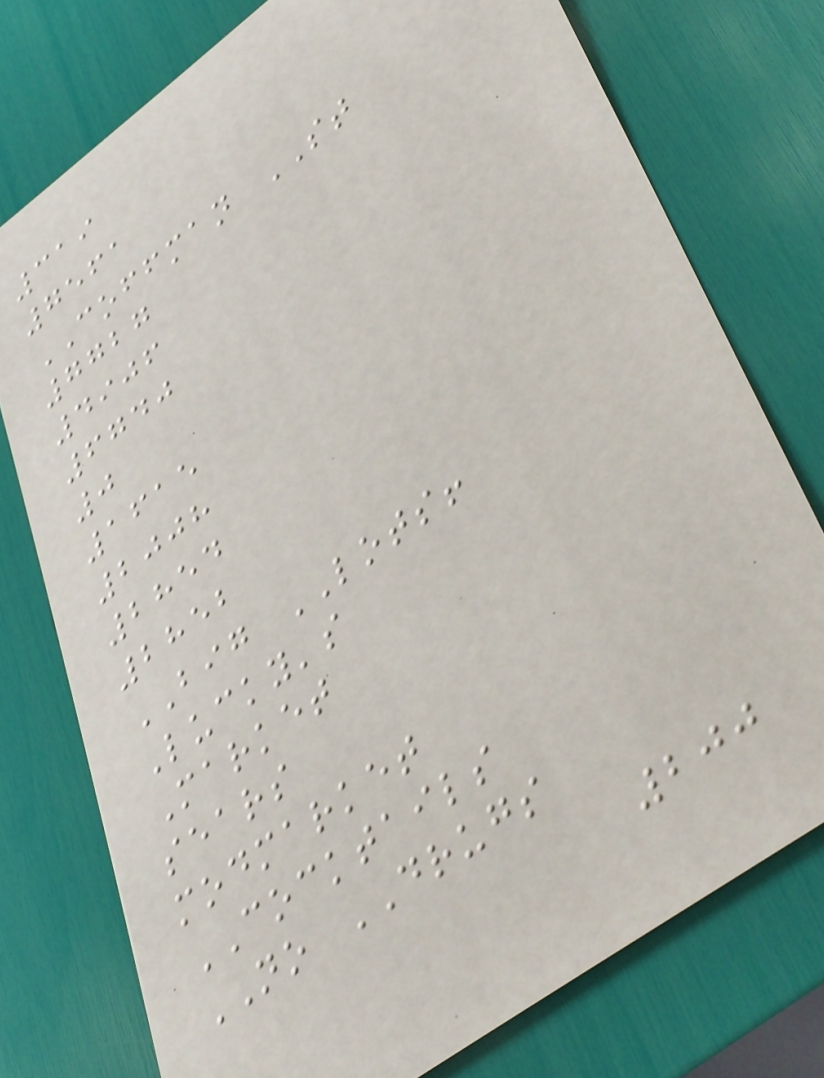319
7561
COFFMAN ST
7727
4906
6740
0
1615
2008
2854
2852
BIG LOTS!
Lucky's
Market
sears
modmarket
COCKTAILS
NO DRUGS
200
